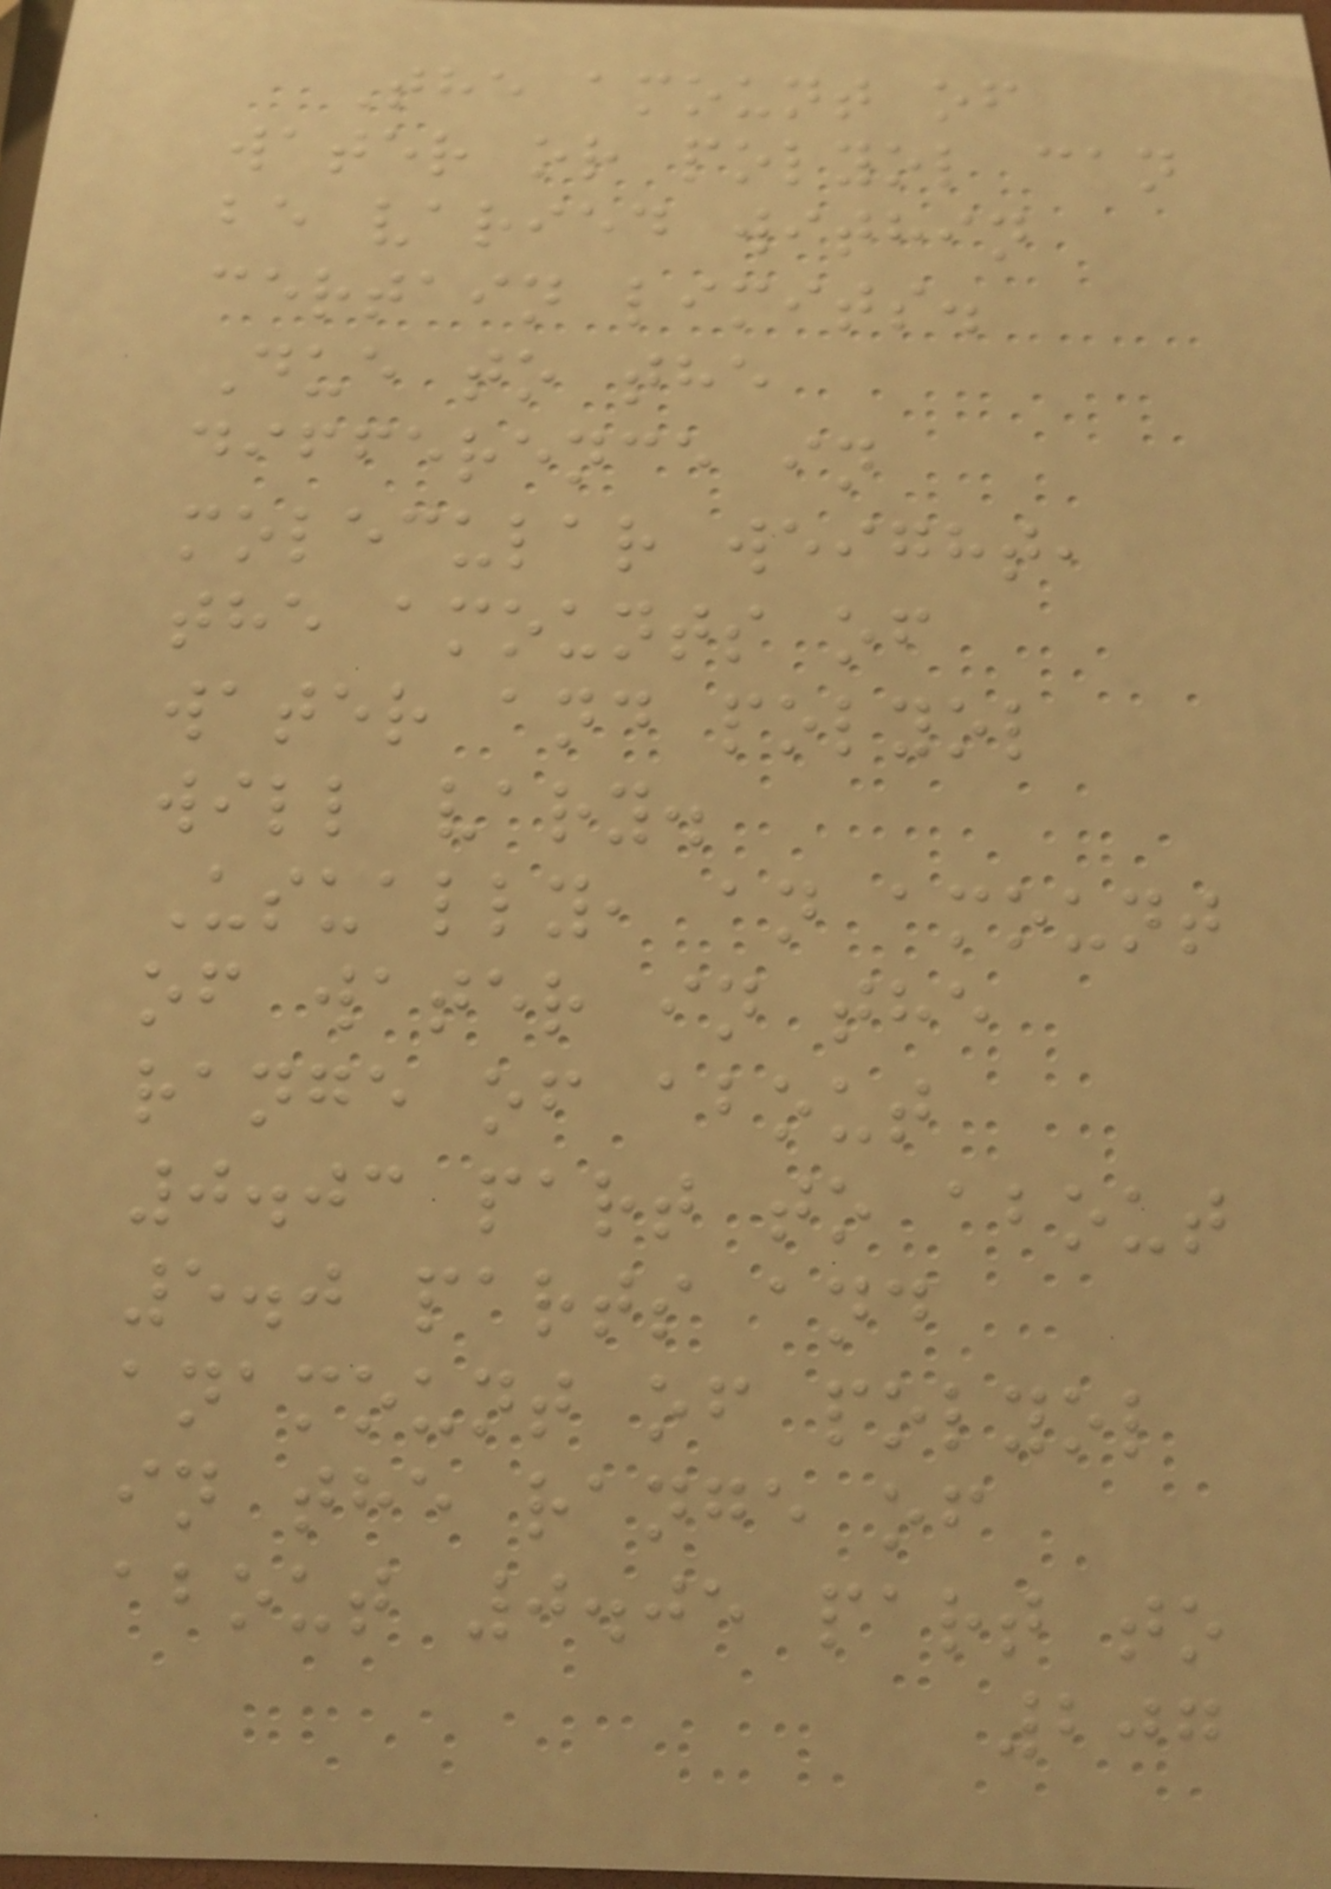The amount of
water or polyol can
be varied within
certain limits.
Due to the
difference in
molecular weight,
the amounts of
water and polyol
will vary.
Usually, an amount
of water in the
range of about
0.03 part to about
5.0 parts and
anamount of polyol
in the range of
about 0.05 part to
207
